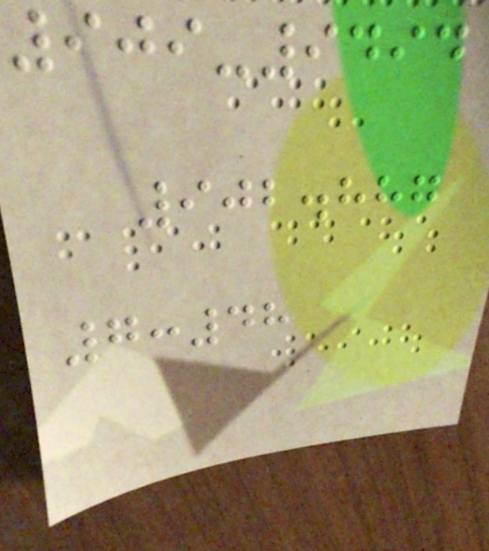909-9494
902.887
7:48
